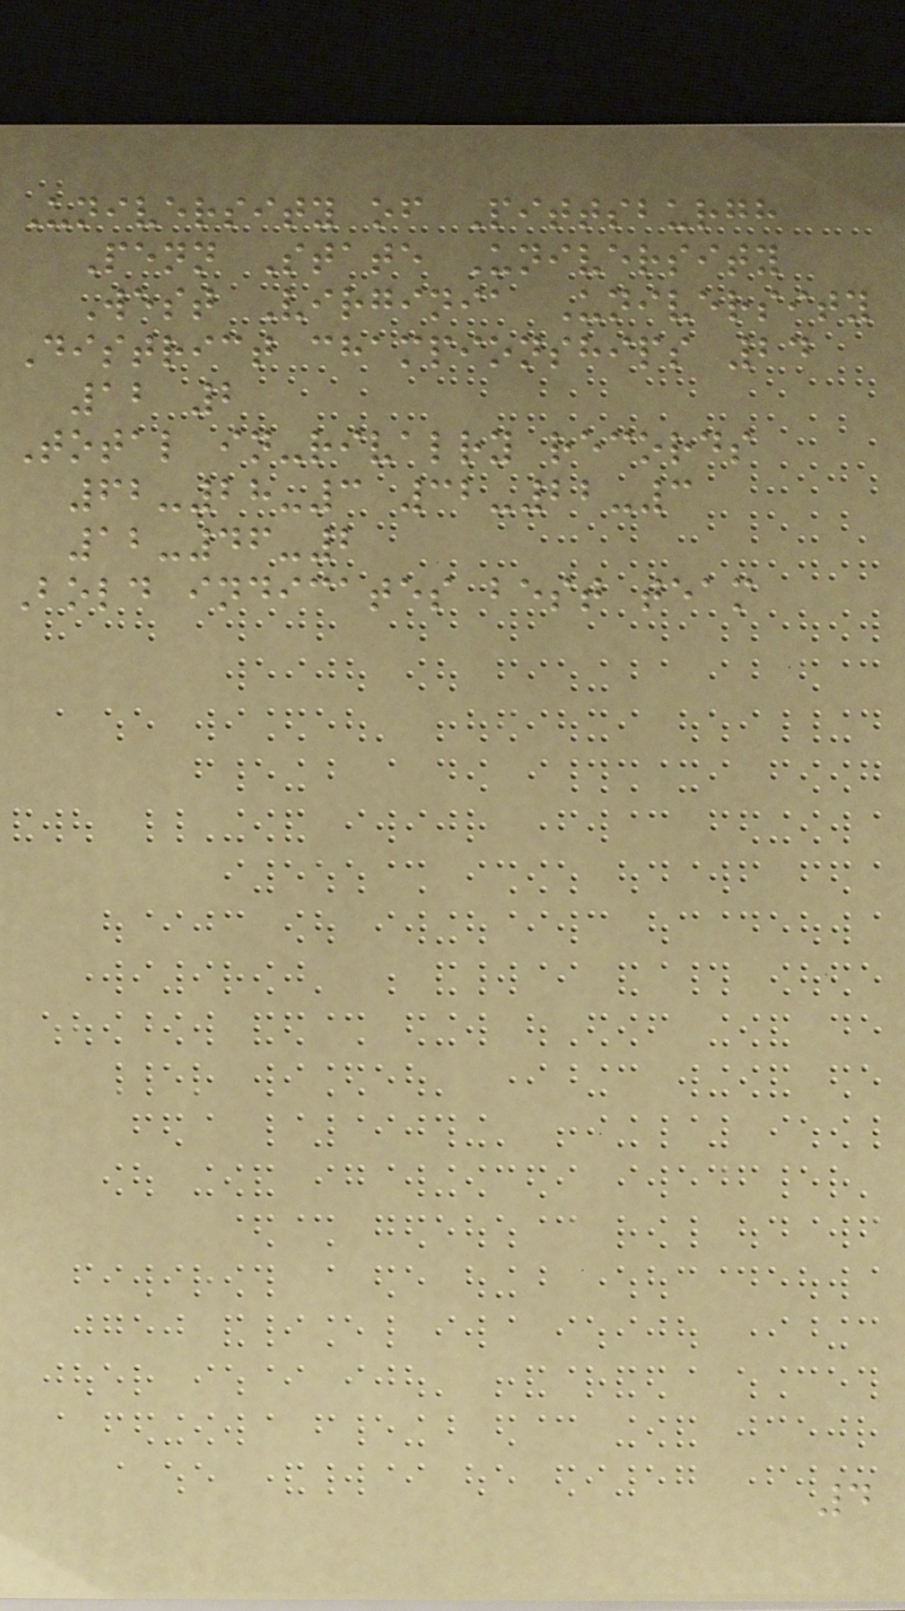University of Pittsburgh
Penn State University
West Virginia University
District championships 24
12 2
Total in-rivalry records
62-28-3 32-22-3
12-46-2
Bold indicates best team
4
